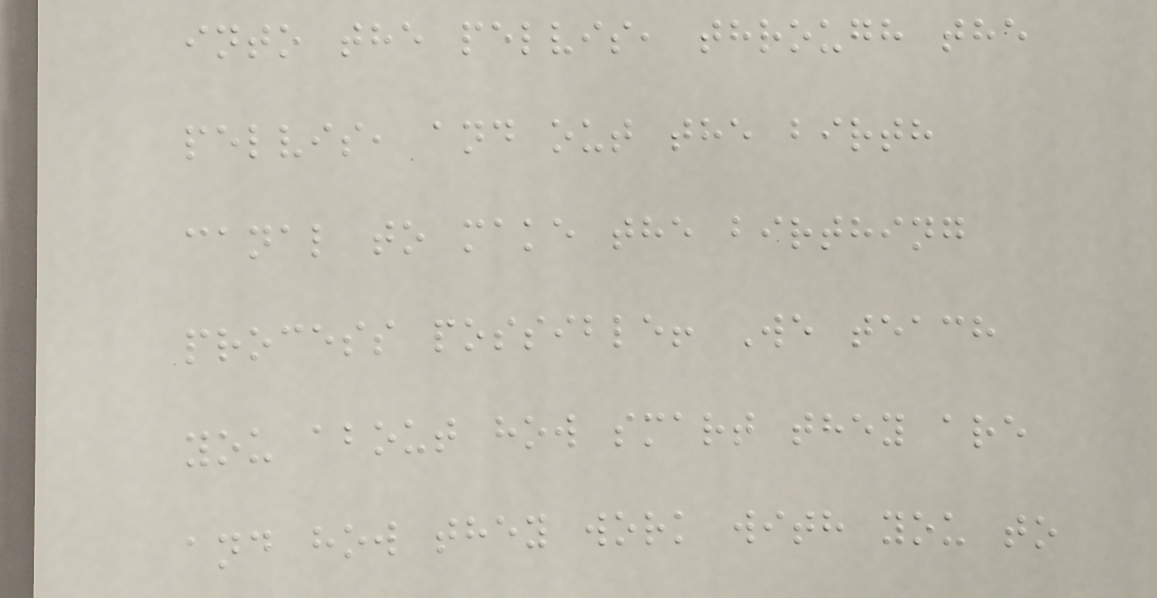into the pelvis, through the
pelvis, and out the birth
canal to make the birthing
process possible! We teach
you about how smart they are
and how they work with you to
